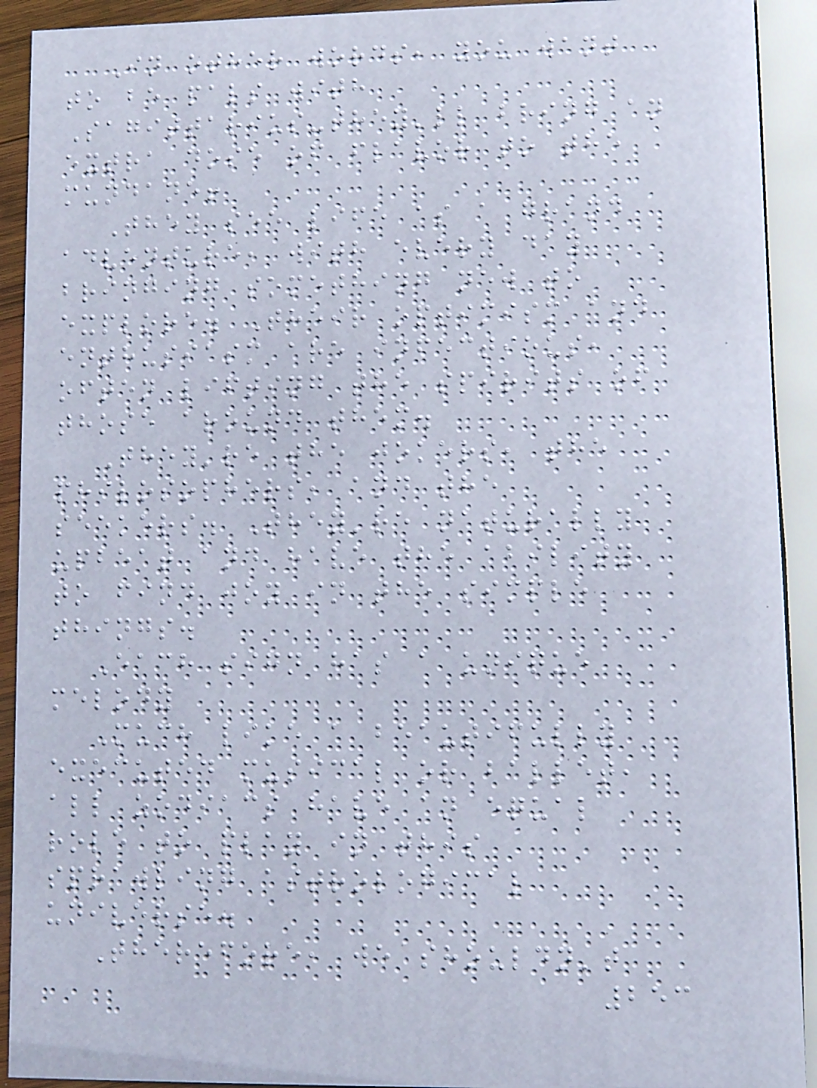In other words, you want
to be pals with
Sagittarius-they'll bring an
extra dose of flavor to the
mundane!
They see life as a grand
adventure, with every day
bringing something new to
explore. Their optimism and
enthusiasm are infectious,
often lifting the spirits of
those around them.
They're the jokers, the
philosophers, and the
seekers. They're naturally
upbeat and have the ability
to find joy in the simple
things.
Each sign has a unique
melody
Much like a beautifully
executed musical or ballet,
all zodiacs have an equal
role to play in this
sprawling astrological
universe.
Therefore, we shouldn't
253
